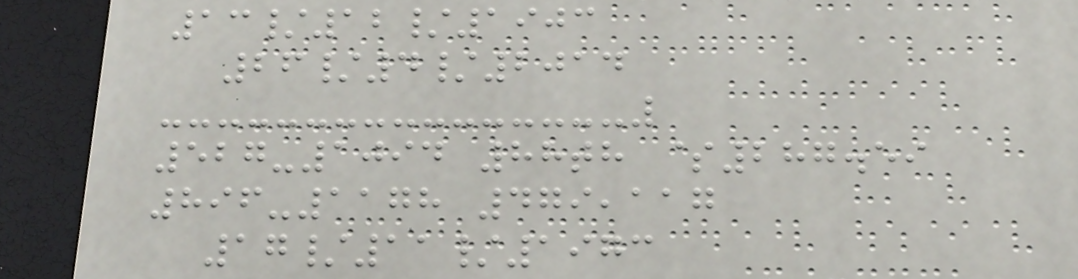13/12/1903
26/4/2014
527-1094 88th $287.59
896-1178 479,117
17/11/1973
